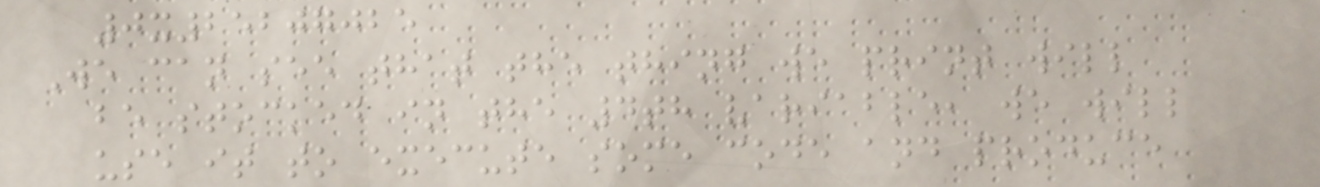0x25207025
We can see that the thing we print will
be stocked in the 4th variable, we will
use it to execute some code and produce
